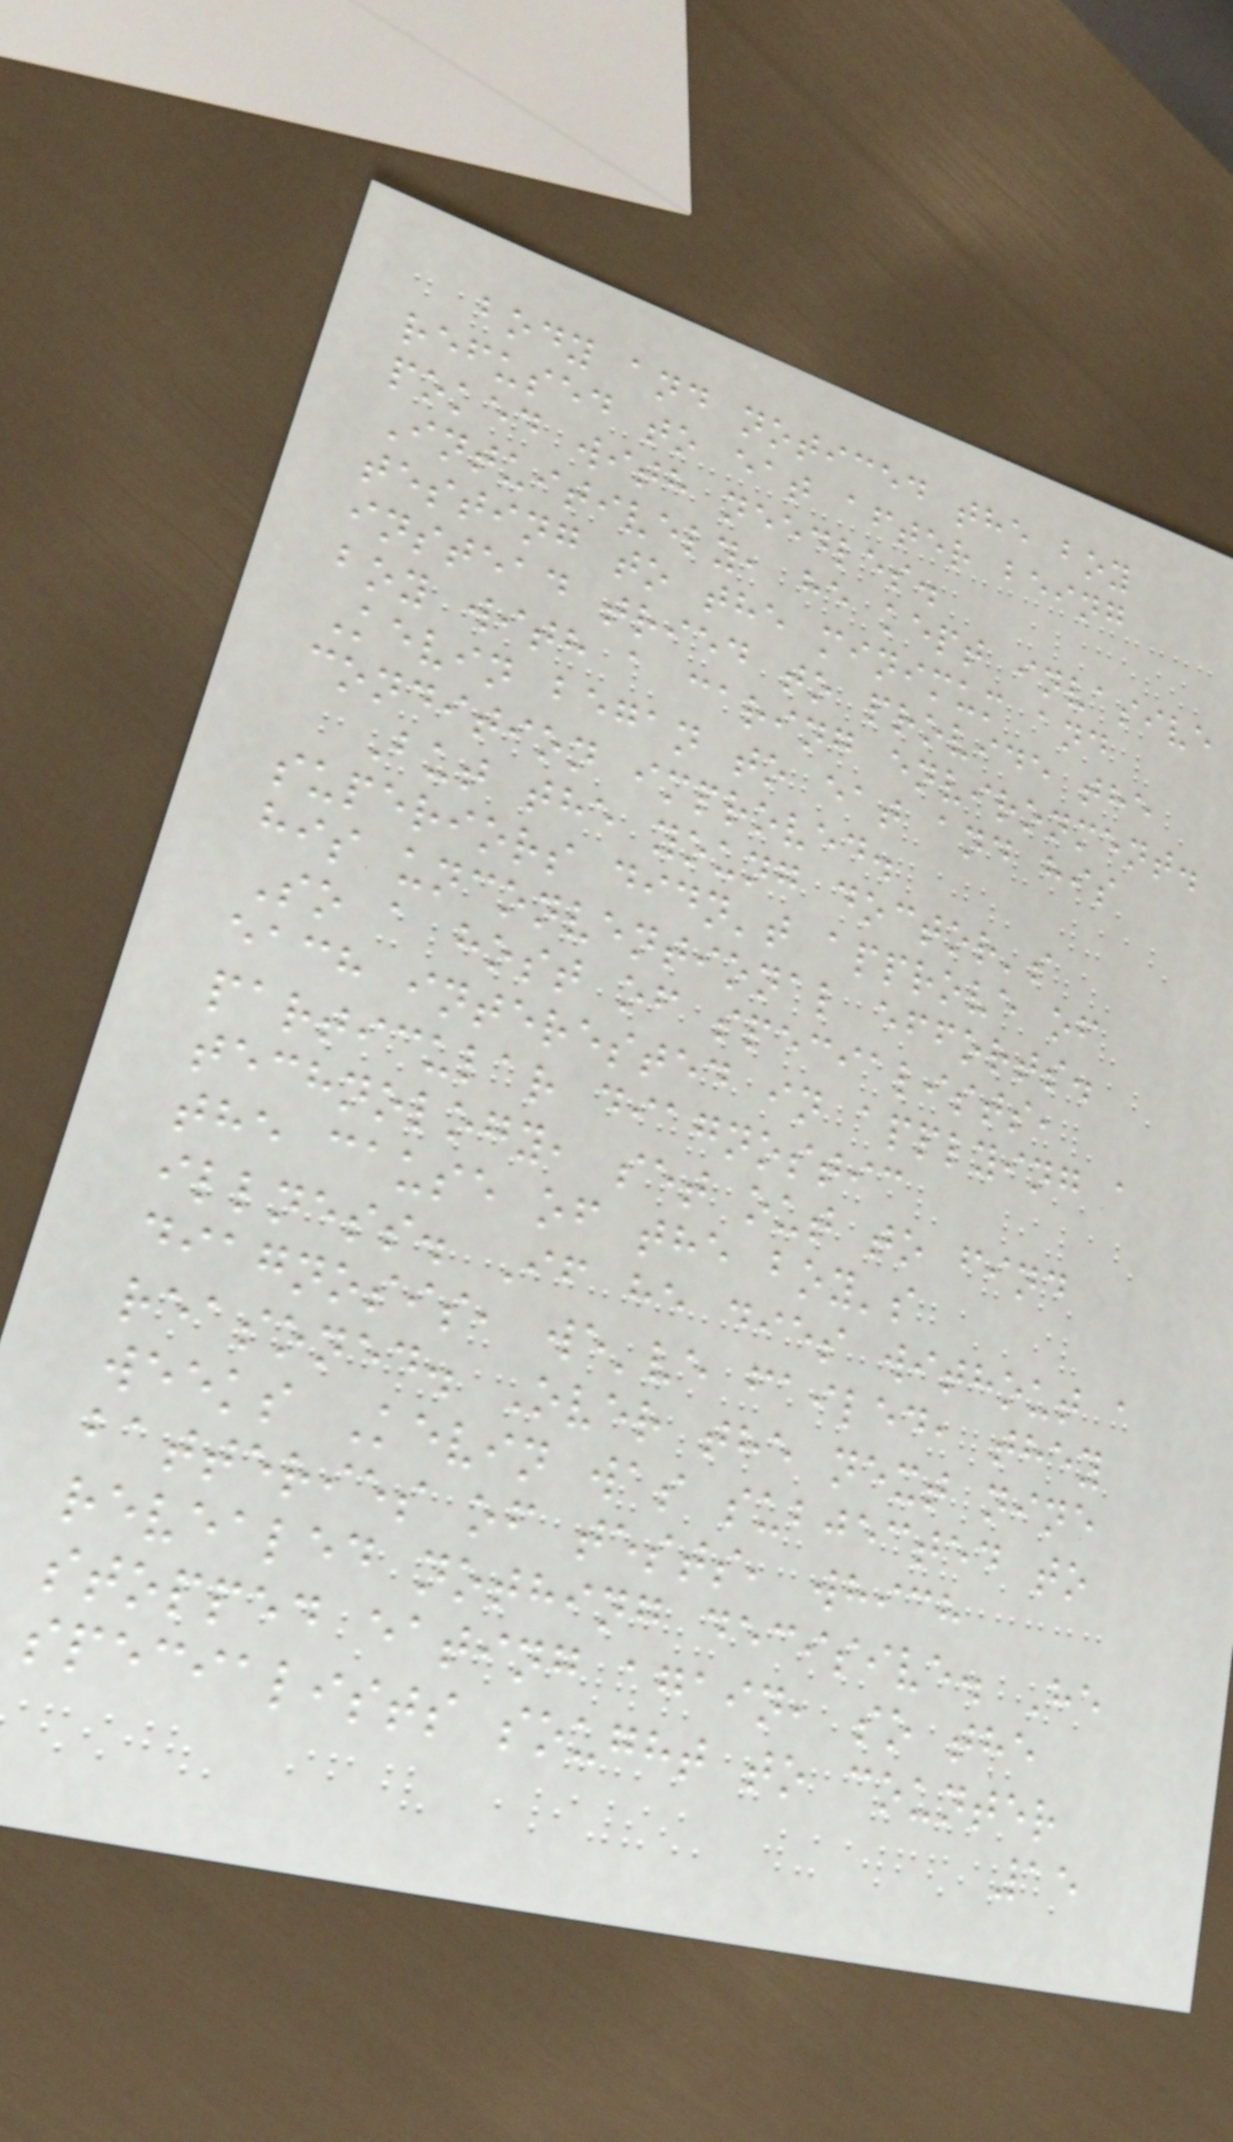body and noticed the boy
refused to eat after being
poked with needles.
Intuitively, he kept invasive
testing to the minimum and
instead tried to provide the
boy with a caring environment.
Kevin began to eat and his
condition improved.
But the young doctor's
superiors didn't approve of
his unconventional efforts.
So a host of specialists,
each interested in applying a
particular diagnostic
technology, set out to find
the cause of the boy's
illness. If he dies without a
diagnosis, we've failed, they
reasoned. Over the next nine
weeks Kevin was subjected to
batteries of tests, which
revealed nothing decisive. He
stopped eating again, so the
specialists sought to counter
15
